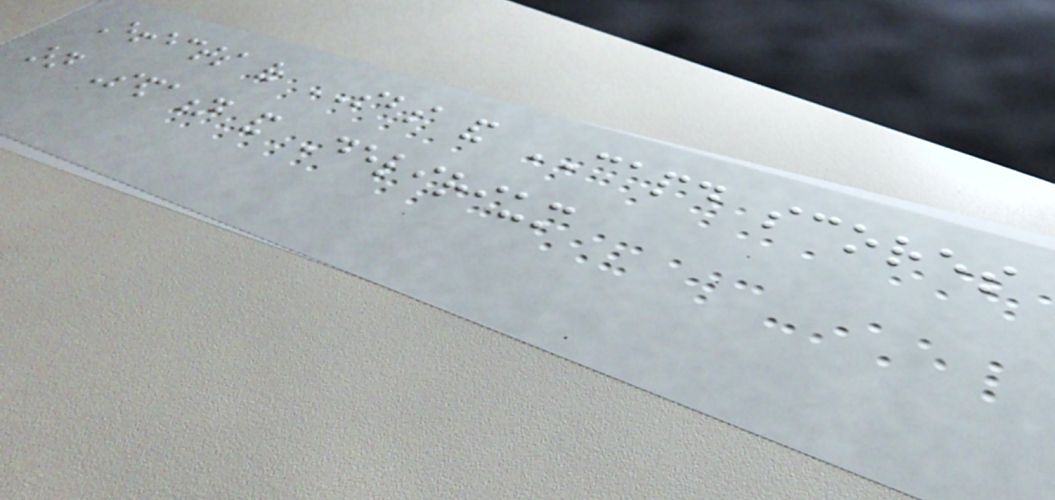Effects of SBS and CAPD scores
on Sedation and Delirium
